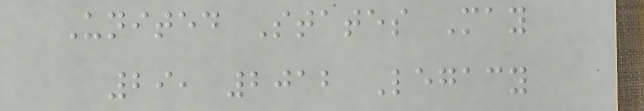United States May
29, 2012 Legacy
